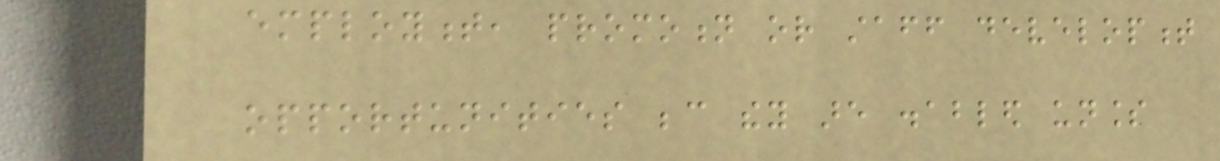employment, promotion or staff development
opportunities because they are disabled unless
